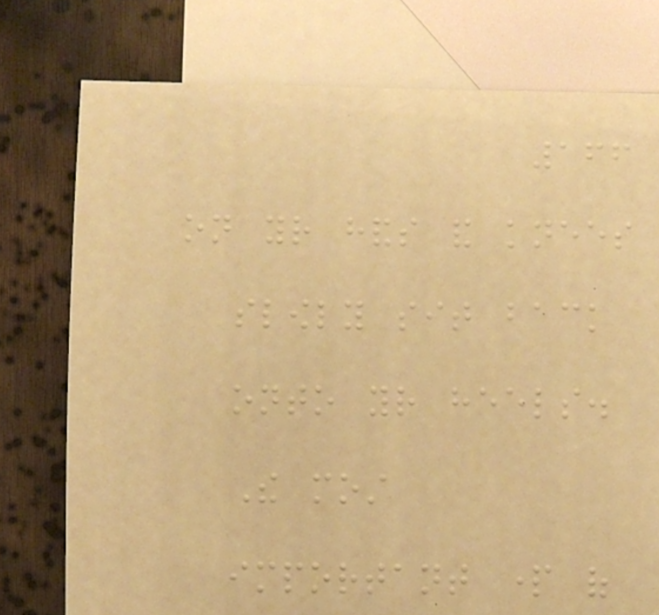166
on your hands and knees
slowly sit back
onto your heels.
The most
important part of
